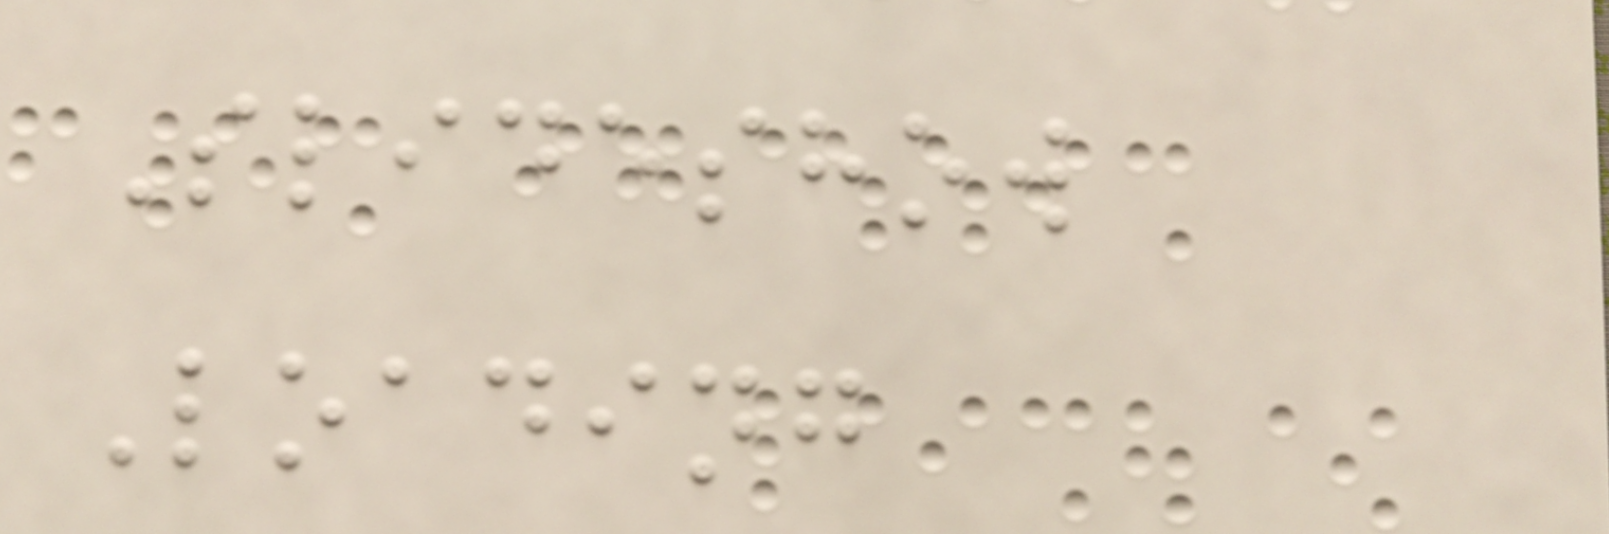Slideshow
Loading
